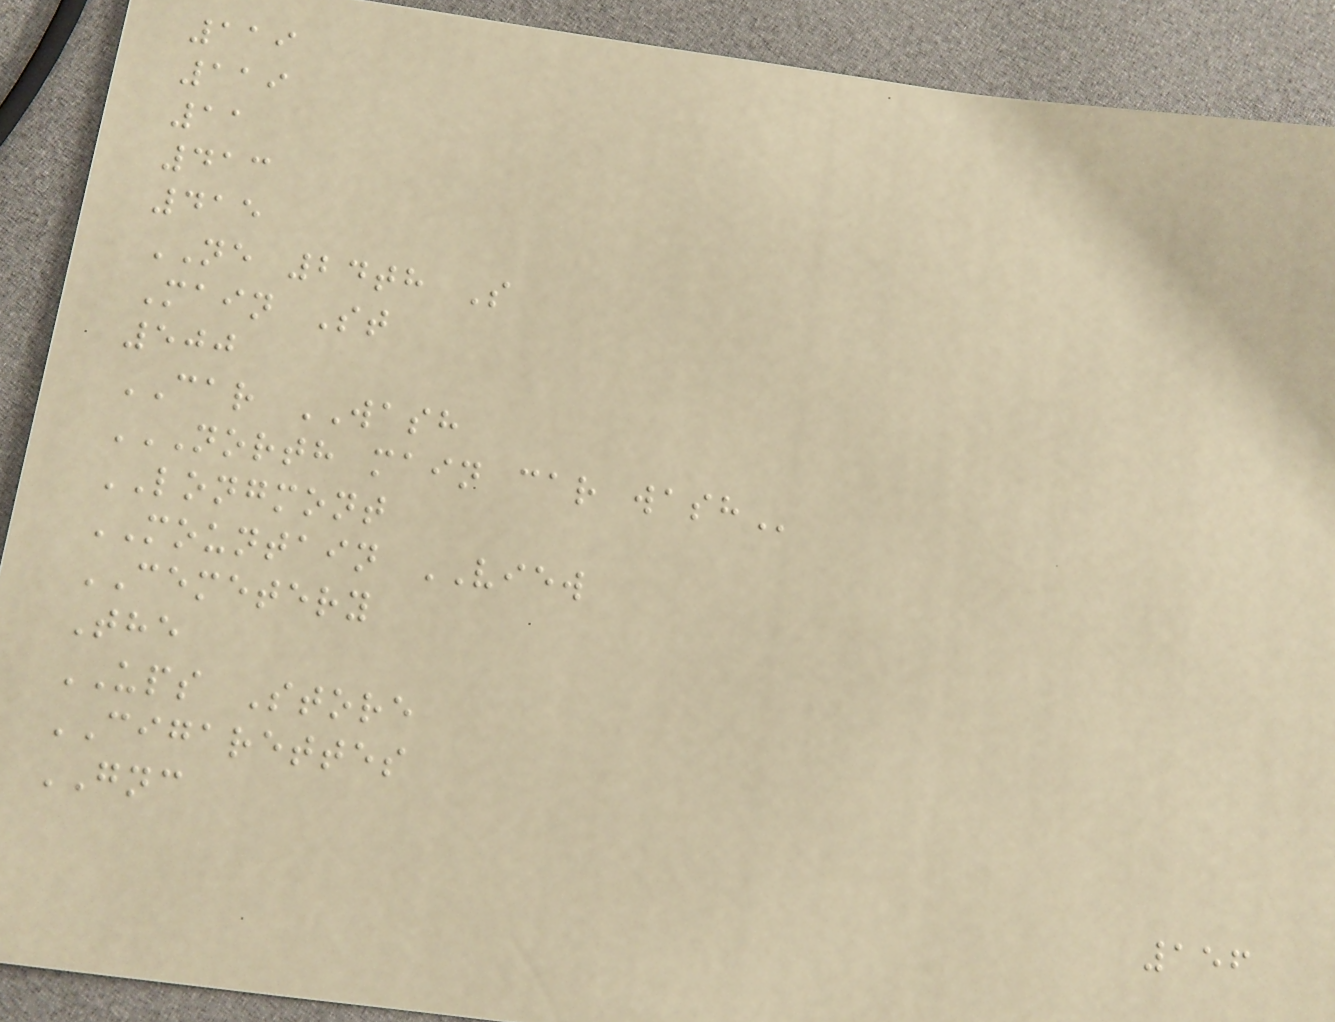119
119
11
413
415
NE 24th S
Main St
500
CAR WASH
NORTH MAIN CAR WASH
LONGMONT
MOUNTAIN VIEW
CEMETERY
The
UPS Store
CIGARETTES
GNC
156
